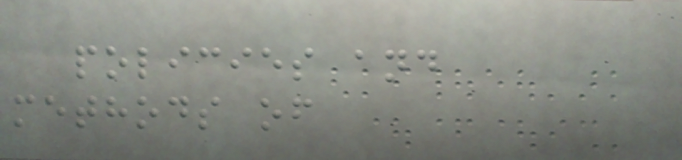policies and
methods of
